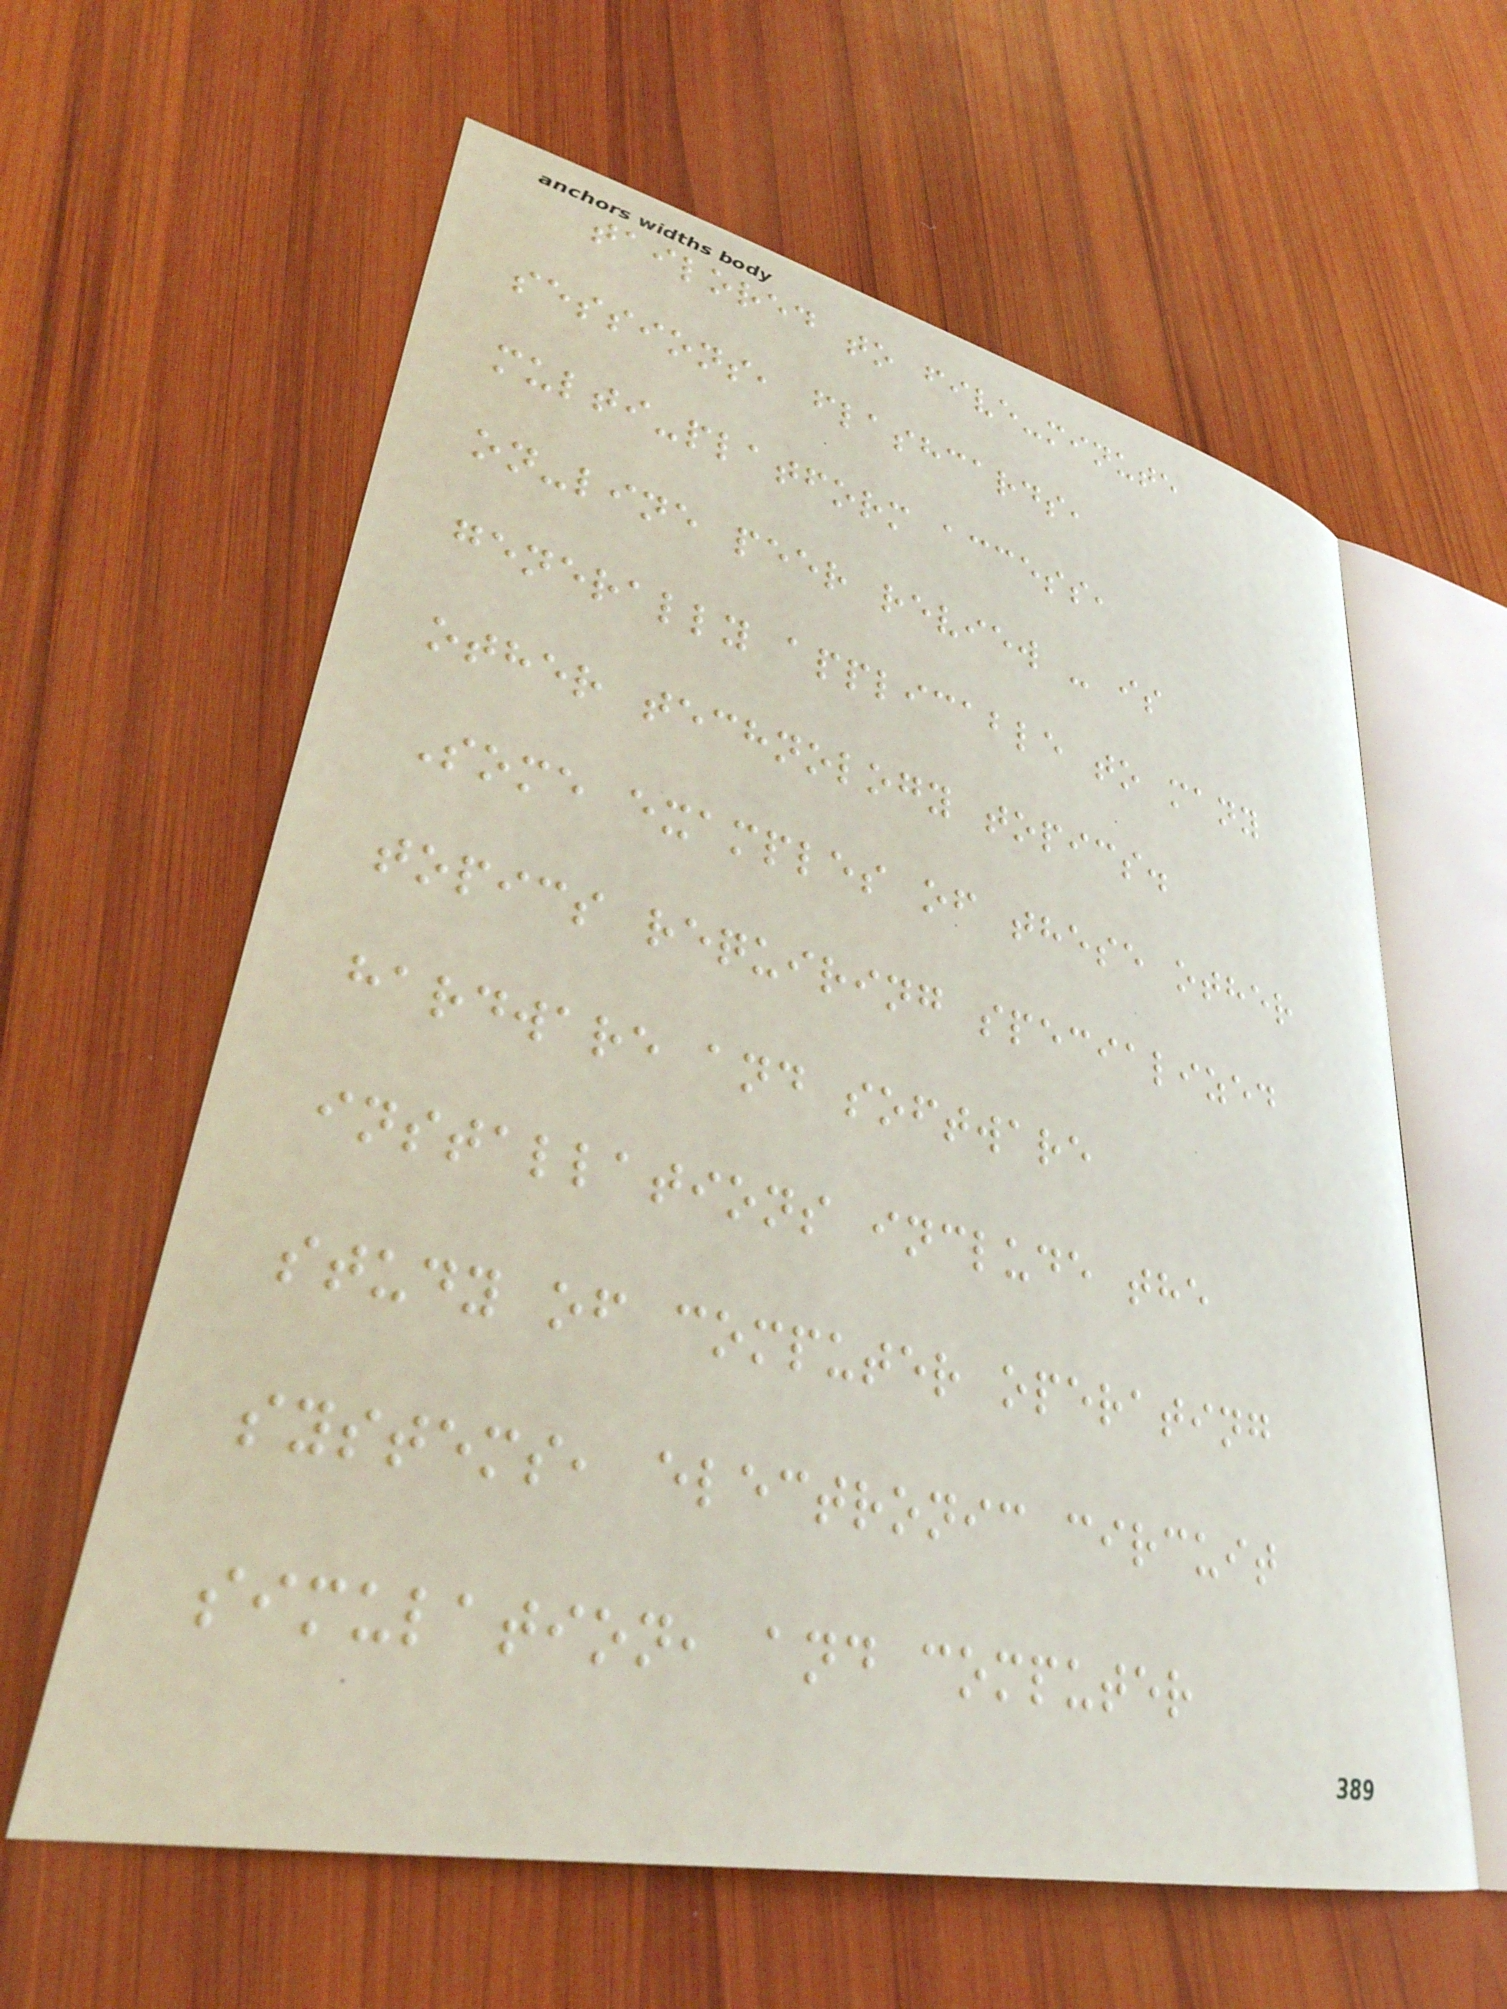tailored to five-minute
sessions, flashcards,
multi-platform access,
on-line peer review - is
generally applicable to many
other technology topics.
Some examples of these other
topics requiring specialized
hardware and software
installations include the
study of computer operating
systems, electronic circuit
simulation, and computer
